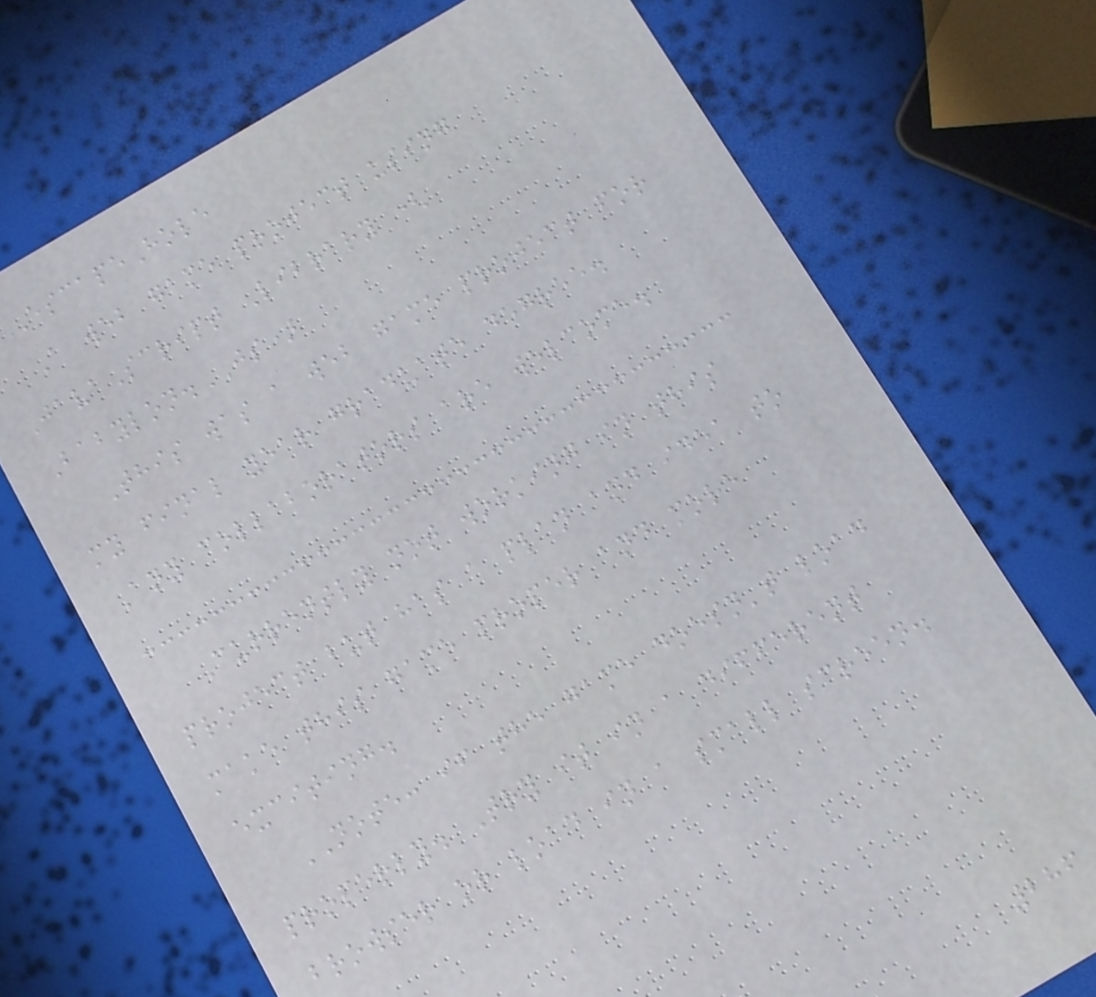EscapeHole
A web game project using
JavaScript Library (
Babylon.JS)
This was a web game project for
my final year graduate degree.
Any collaborators are welcome.
Currently not working in this
project but has a plan and idea to
make this game proper and more
exciting.
NOTE: if the game doesn't load
properly. Try it in a different
browser or load in a small screen.
286
